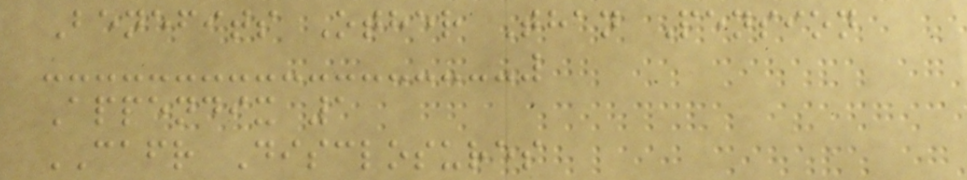Benefits Other Than Pension
Appendix 1
CAFR Disclosures
